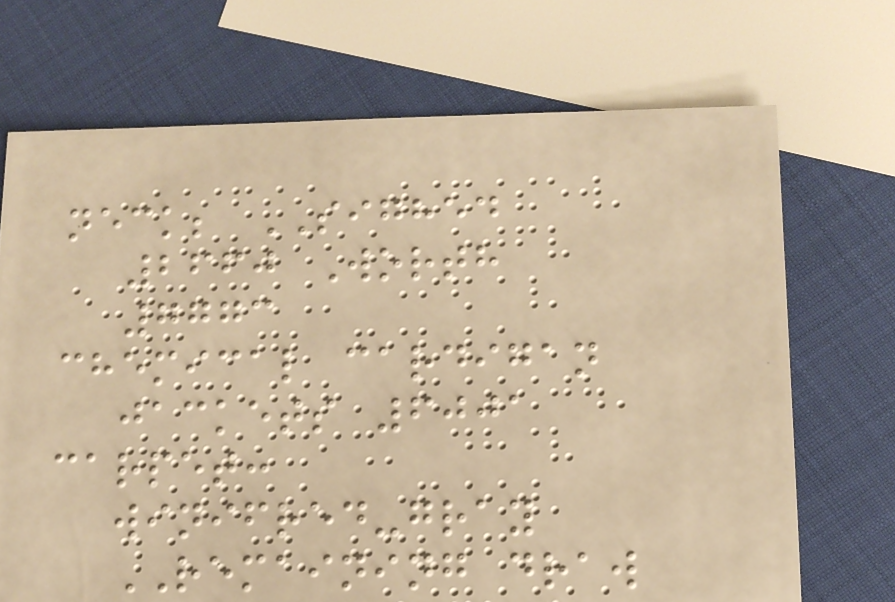neck; SIGHED
2660 Worth
7773
chemical cardigan
jackets 6001
carpet:
winifred-gray
REMAINING draw
